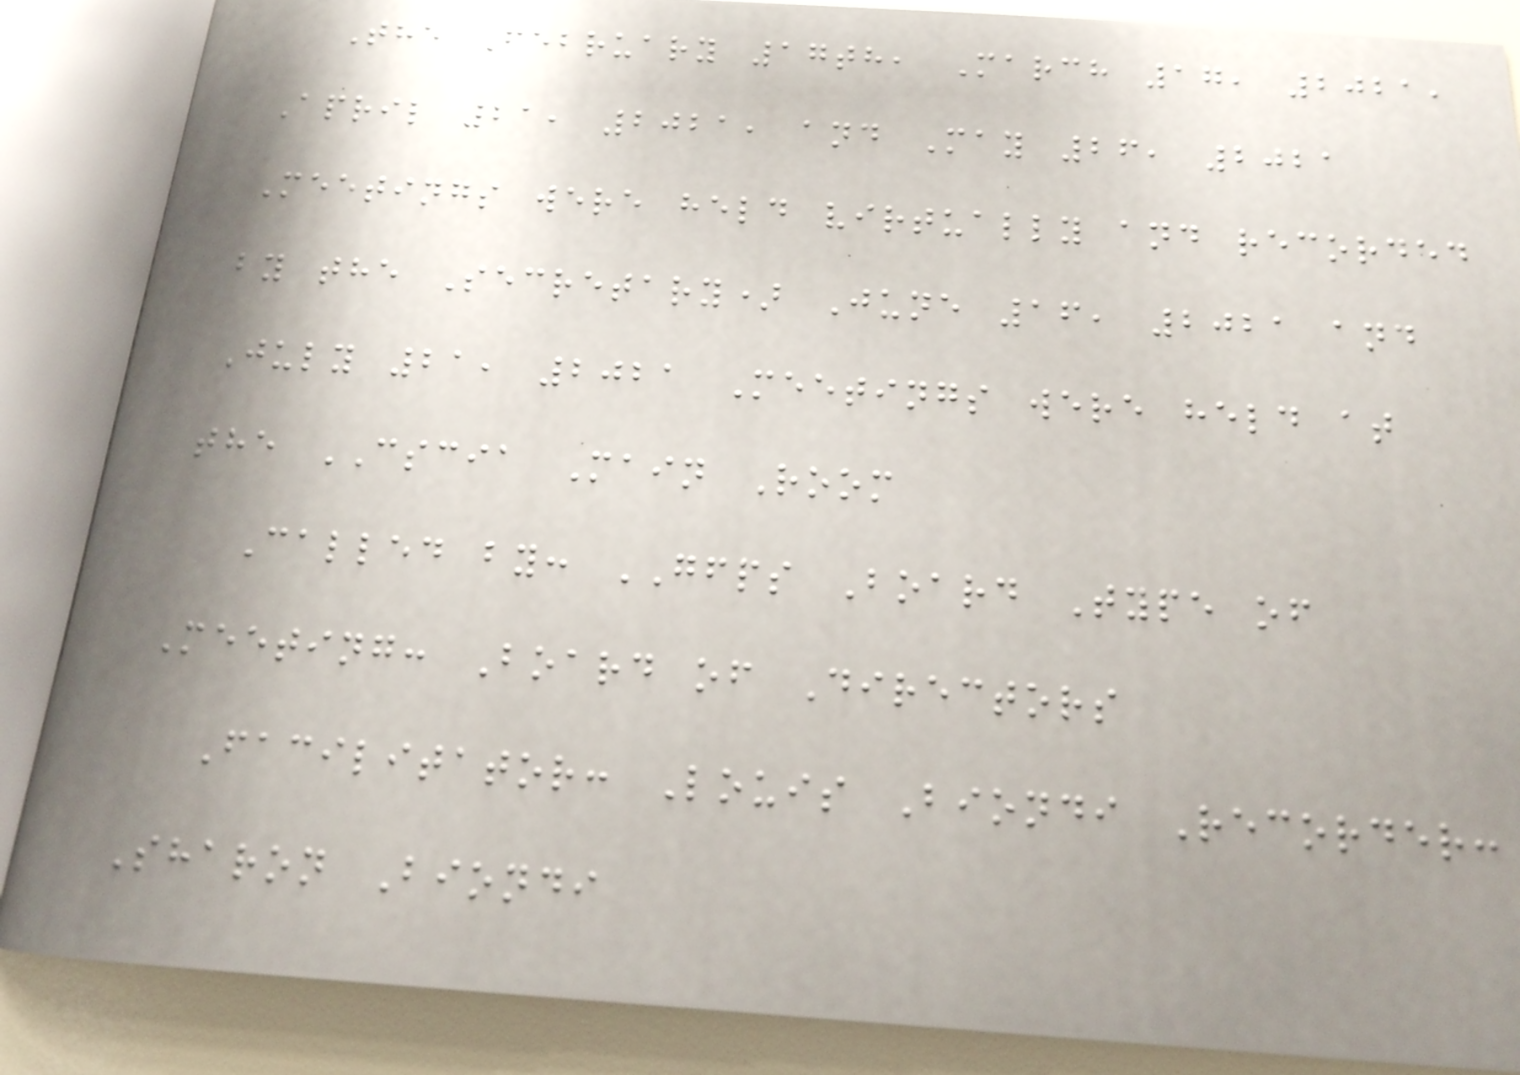The February 17th, March 17, 2021,
April 21, 2021, and May 26, 2021
Meetings were held virtually and recorded
by the Secretary) June 16, 2021 and
July 21, 2021 Meetings were held at
the CSCIA Main Room
Called by: GFPS Board Type of
Meeting: Board of Directors
Facilitator: Louis Biondi Recorder:
Sharon Biondi
